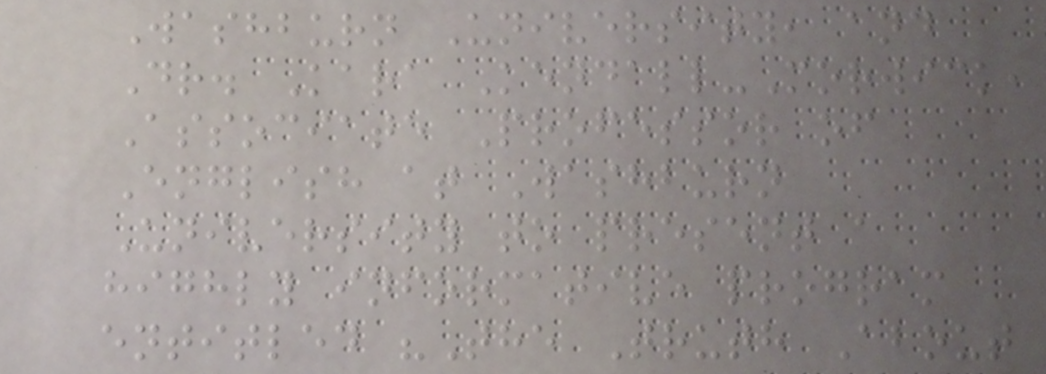Washburn University, and
Dr. Kara Kendall-Morwick,
Associate Professor of
English at Washburn
University to present a
highly informative program
entitled "The Truth About
